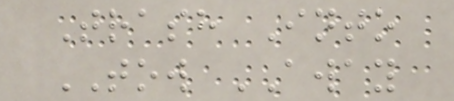Trash Into
TOW AWAY
